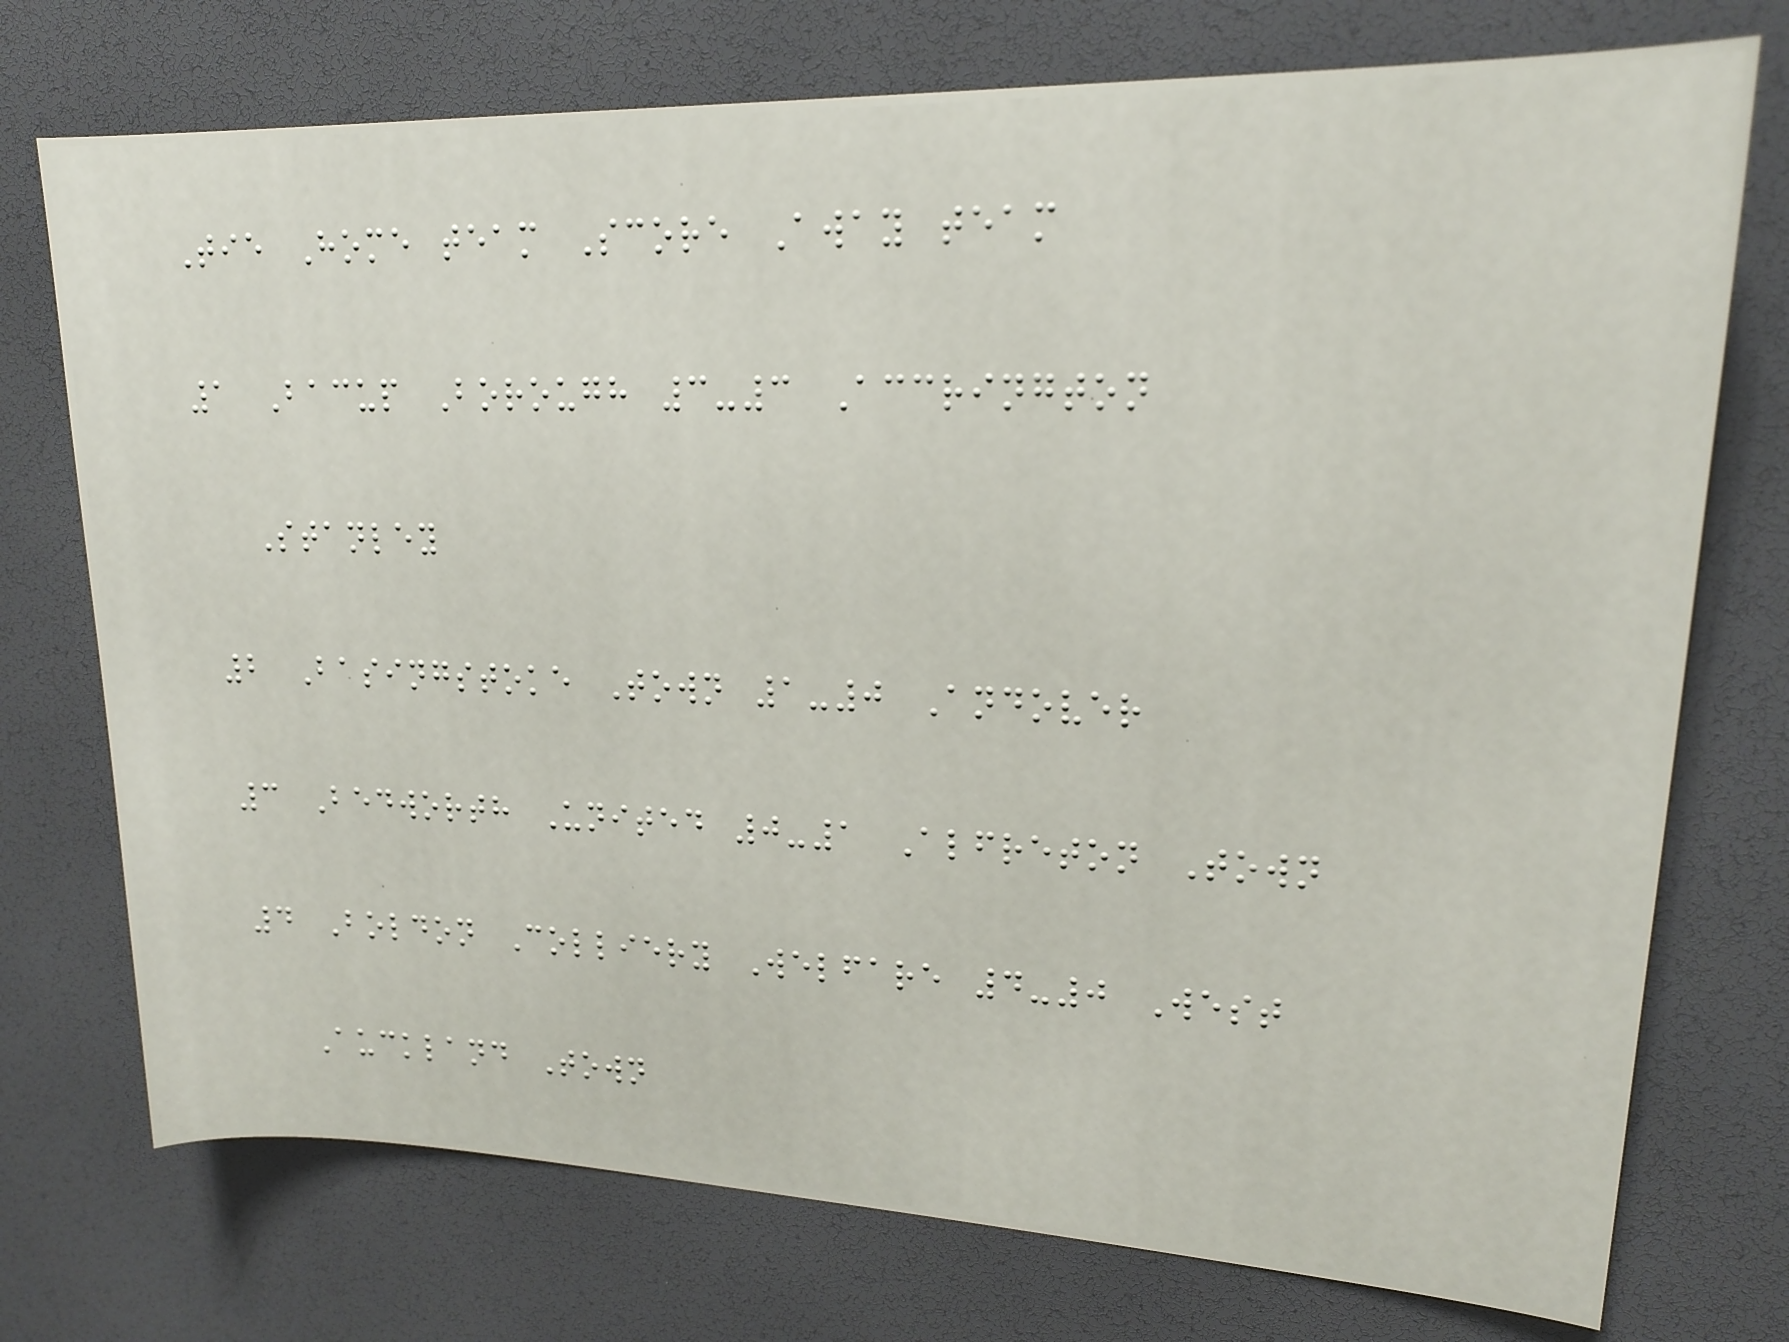Tie Home team Score Away team
1 Bacup Borough 3-3 Accrington
Stanley
2 Basingstoke Town 1-0 Andover
3 Bedworth United 0-1 Alfreton Town
4 Boldon Colliery Welfare 4-0 West
Auckland Town
